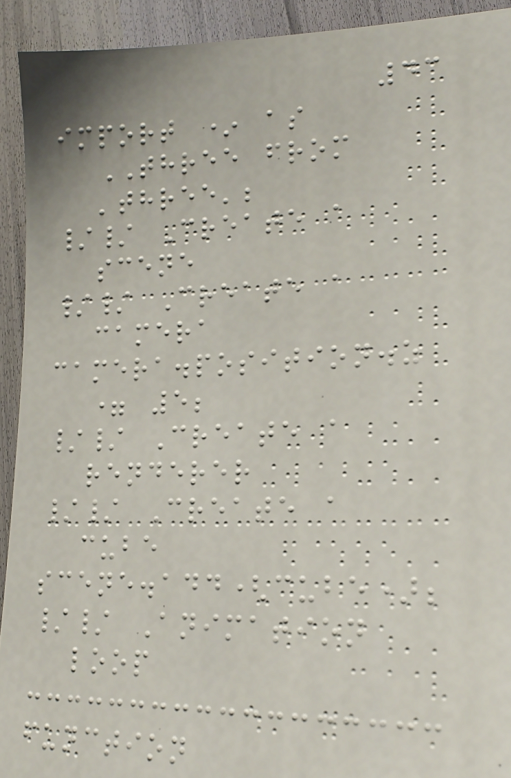43
import * as
THREE from
'three';
// Create a
scene
// Create a
camera
camera.position.z
= 5;
// Create a
renderer
// Create a
cube
scene.add(cube);
// Animation
loop
function
